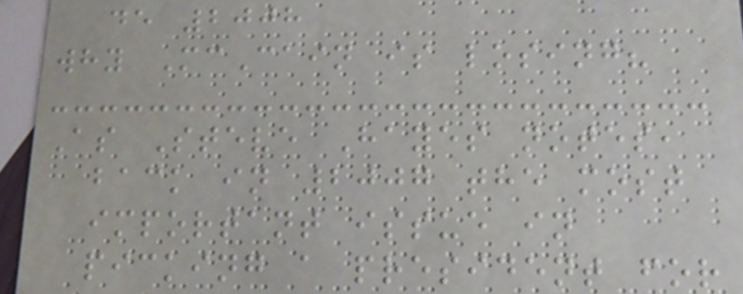de 2008
why McCain is losing?
As Steve Hayes notes,
back in 2007 the most
important issue in
picking a president for
